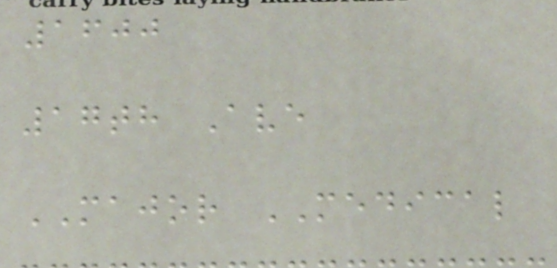1600
17th Ave
MAJOR MEDICAL
